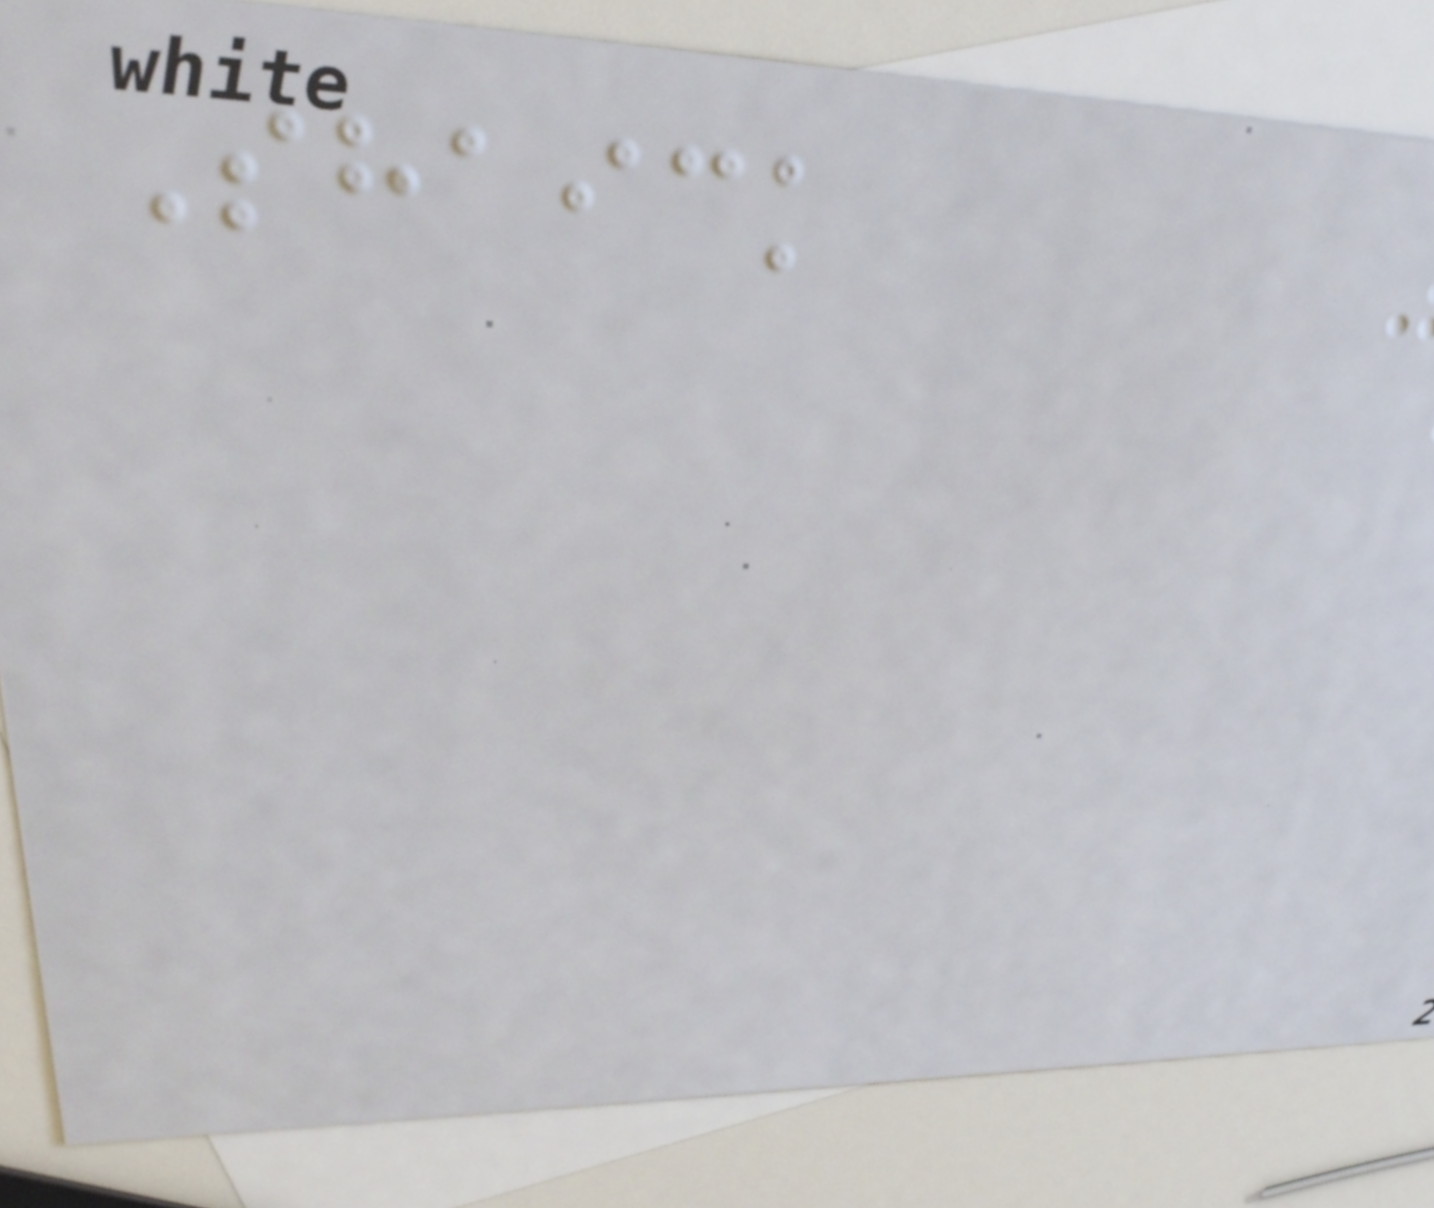Shaick
